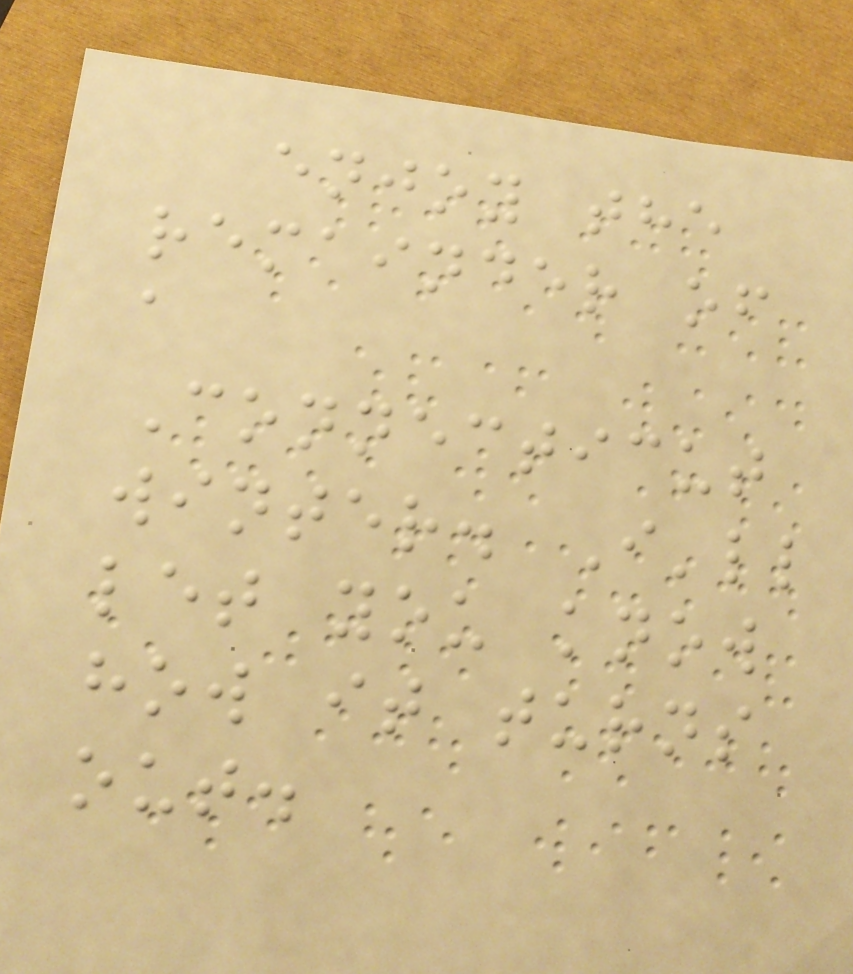enjoy the
remainder of
a
Connecticut
winter. I'll
let you know
how it turns
out.
